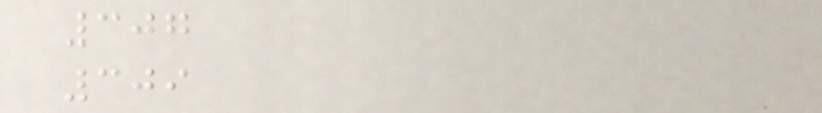307
309
